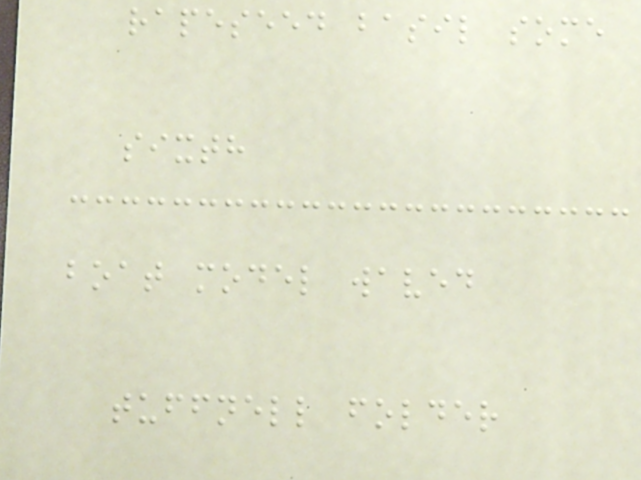rapeseed basil some
sixth
boat model waved
tuffnell folder
